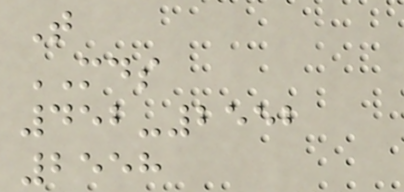T
MDS
452-2552
2558
